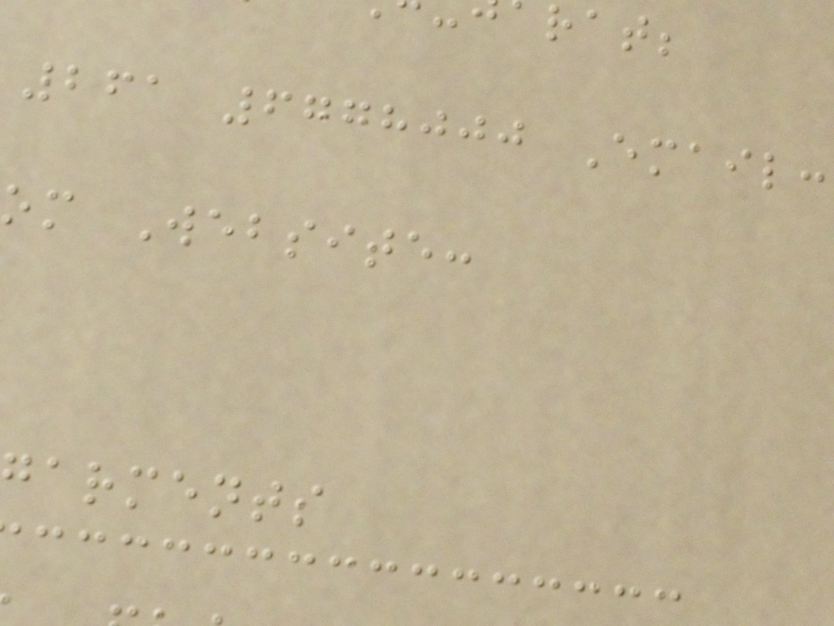261 6778000 Email:
om Website:
arments
